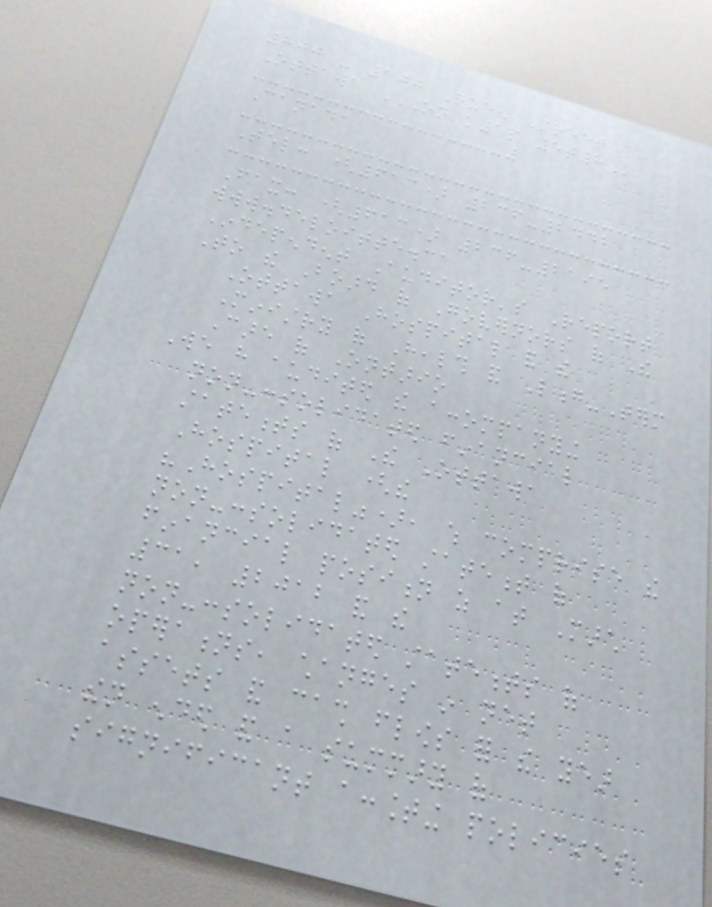800 - 100 Queen Street
Ottawa ON K1P 5T8
Canada
Tel: (613) 236-2442
Fax: (613) 236-2195
www.deloitte.ca
Independent Auditor's Report
To the Board of Governors of The
Ottawa Hospital and the
Ministry of Health and Long-Term
Care of Ontario
We have audited the accompanying
non-consolidated financial
statements of The Ottawa
Hospital (the
"Hospital"), which comprise the
non-consolidated statement of
financial position as at March
31, 2012 and the
non-consolidated statements of
operations, changes in net
assets and cash flows for the year
then ended and a summary of
significant accounting policies
